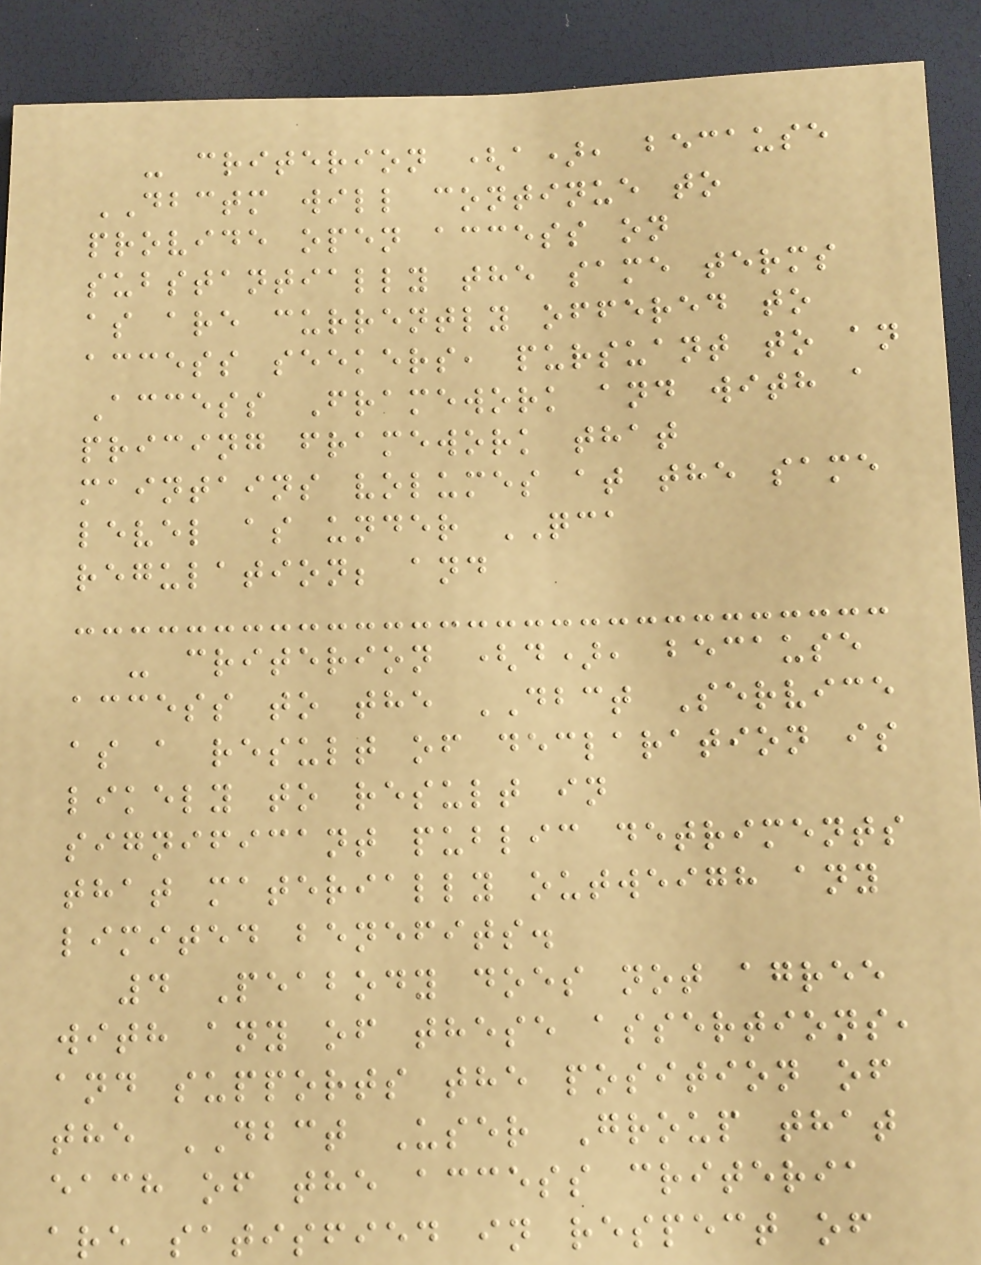- criterion (a), because
DBCTM will continue to
provide open access on
substantially the same terms
as are currently offered to
access seekers, pursuant to an
Access Framework and with a
pricing framework that
maintains volumes at the same
level as under QCA
regulation; and
- criterion (d), because
access to the DBCT Service
as a result of declaration is
likely to result in
significant public detriments
that materially outweigh any
limited benefits.
4 Peabody does not agree
with any of these assertions,
and supports the position of
the DBCT User Group that
each of the access criteria
are satisfied in respect of
